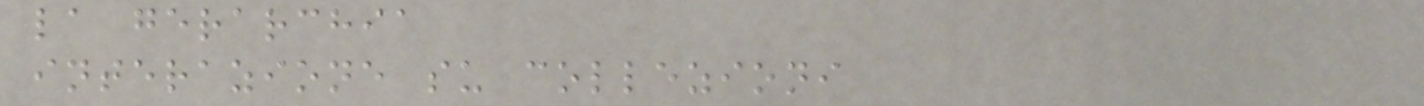la gerarchia
interazione su collezioni
